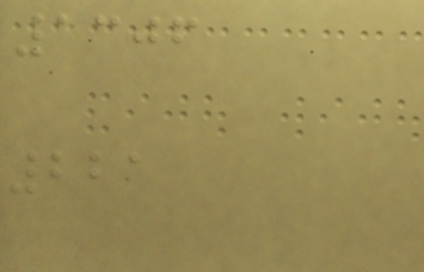1306
221
